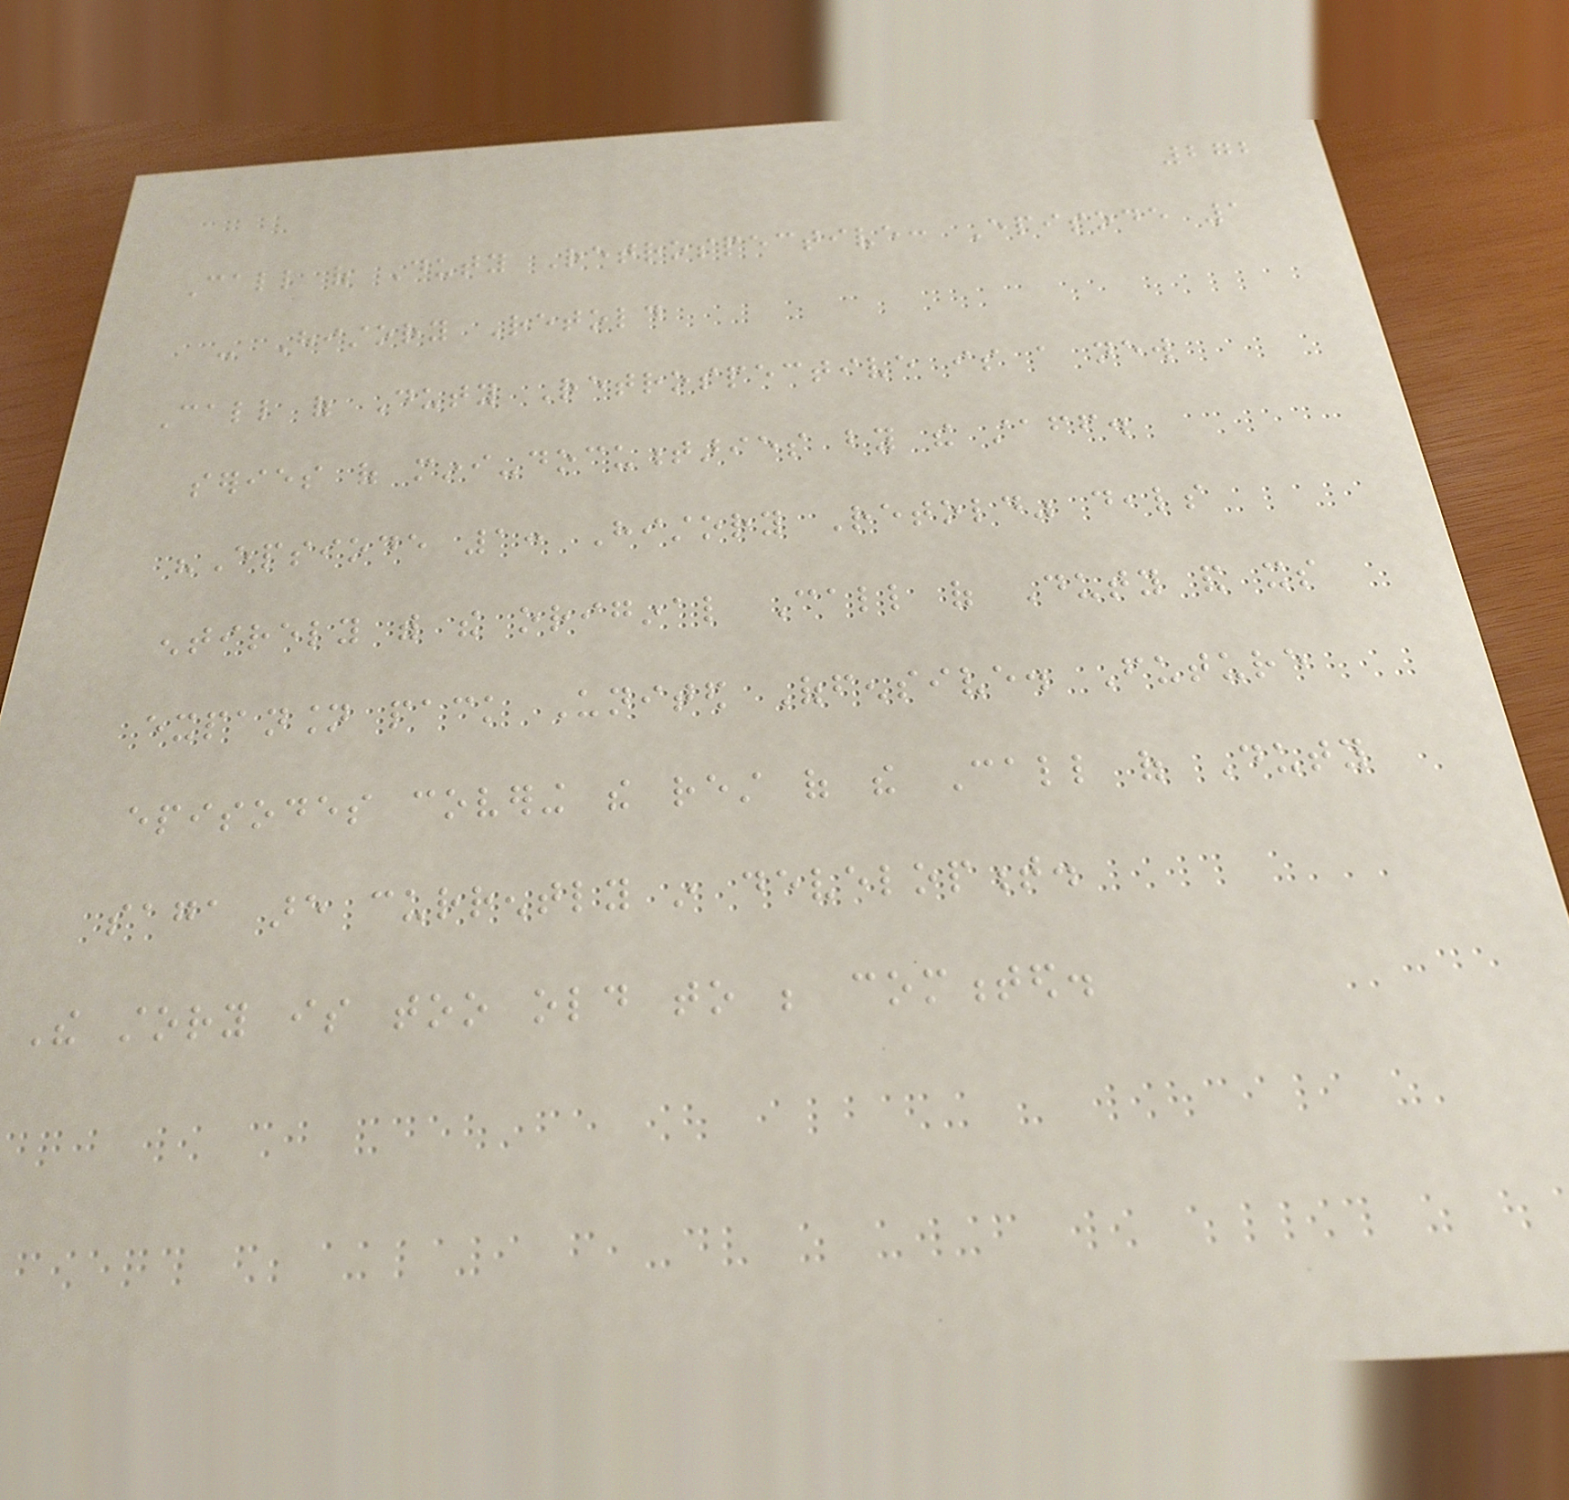272
Call of Duty Retrospective: Episode 1
- History Retold
Call of Duty Retrospective is a new
series of mini-documentaries by the staff.
"Epsiode 1: History Retold" deals
entirely with the original Call of Duty and its
expansion pack United Offensive. Future
episodes covering the rest of the Call of Duty
saga are currently in development.
The story is too old to be commented.
